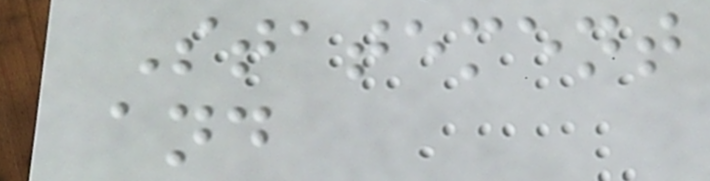Statement
and
